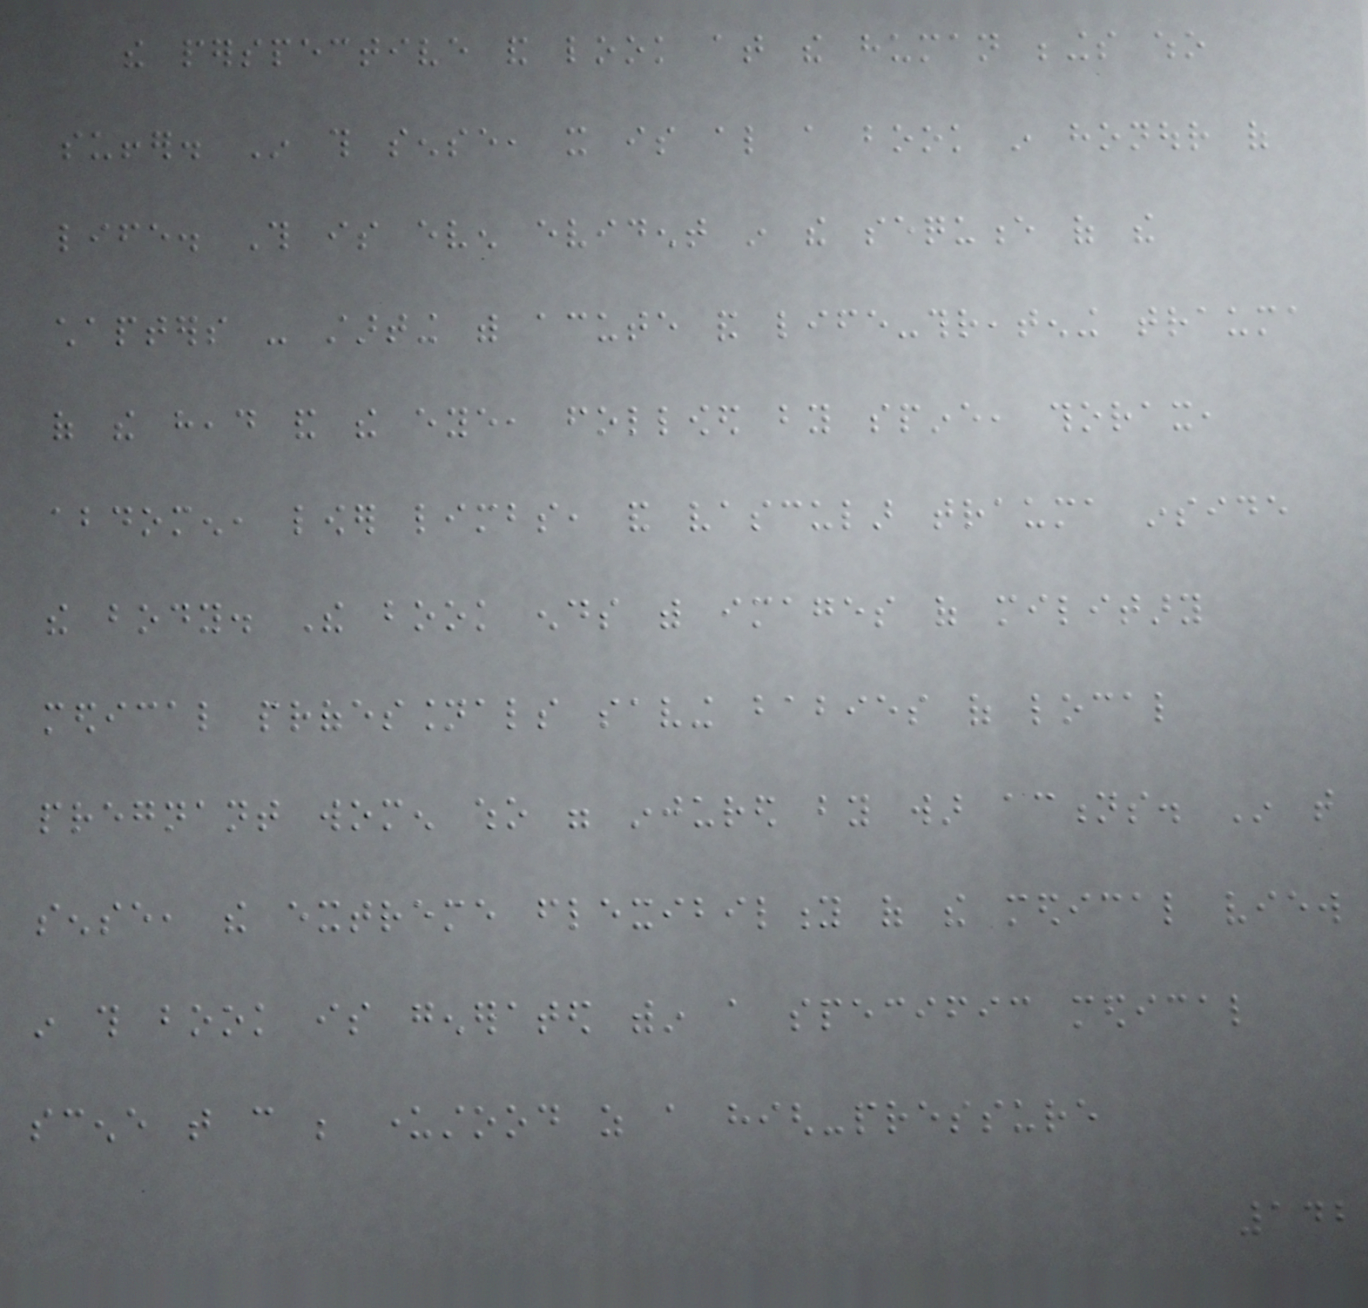the perspective and look at the human beings who
suffer. In this sense, it is also a book in honour of
life. This is even evident in the sequence of the
chapters - starting with acute and life-threatening trauma
of the head and the eye, followed by spine, thorax,
abdomen, lower limbs, and vascular trauma inside
the body. The book ends with images of military
medical professionals saving babies of local
pregnant women who were injured by war actions. In that
sense, the extreme flexibility of the medical view
in this book is generated within a specific medical
scene that can be understood as a high-pressure
142
